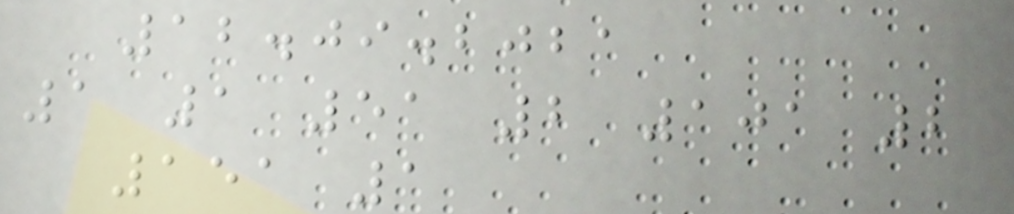12.09.2021
1 1 51 2 101 2
151 1
